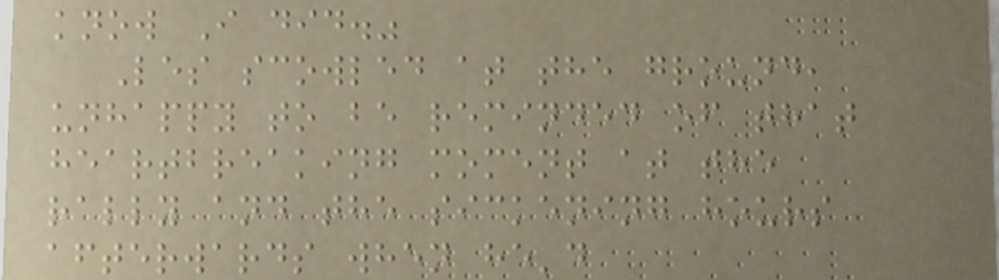know I did."
Les scowled at the ground,
unhappy to be reminded of that
heartbreaking moment at the
rally and the sickening hours
afterwards when he'd
